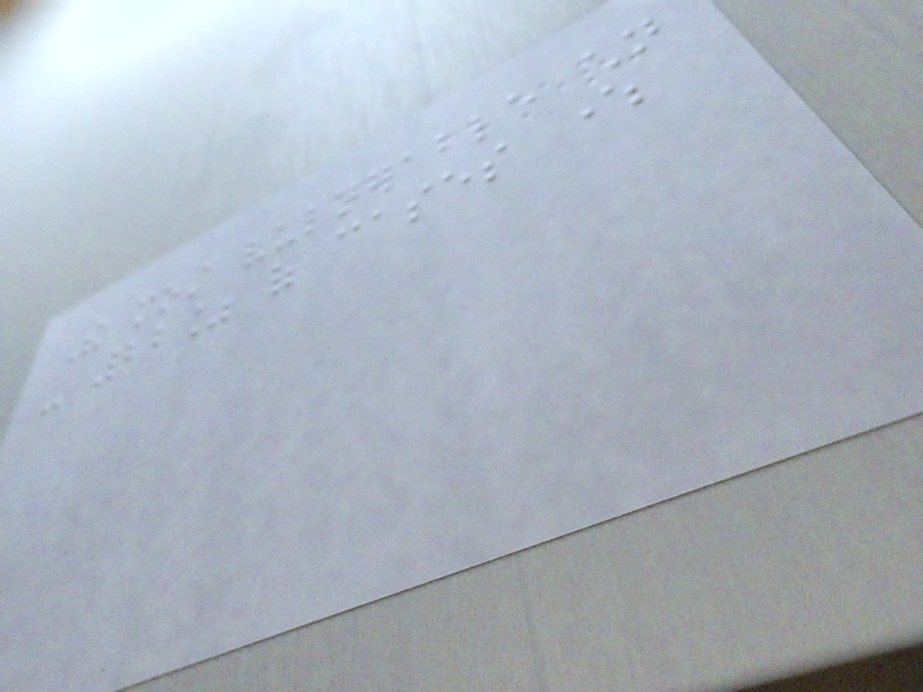The most vulnerable children
- 22% of cases where
